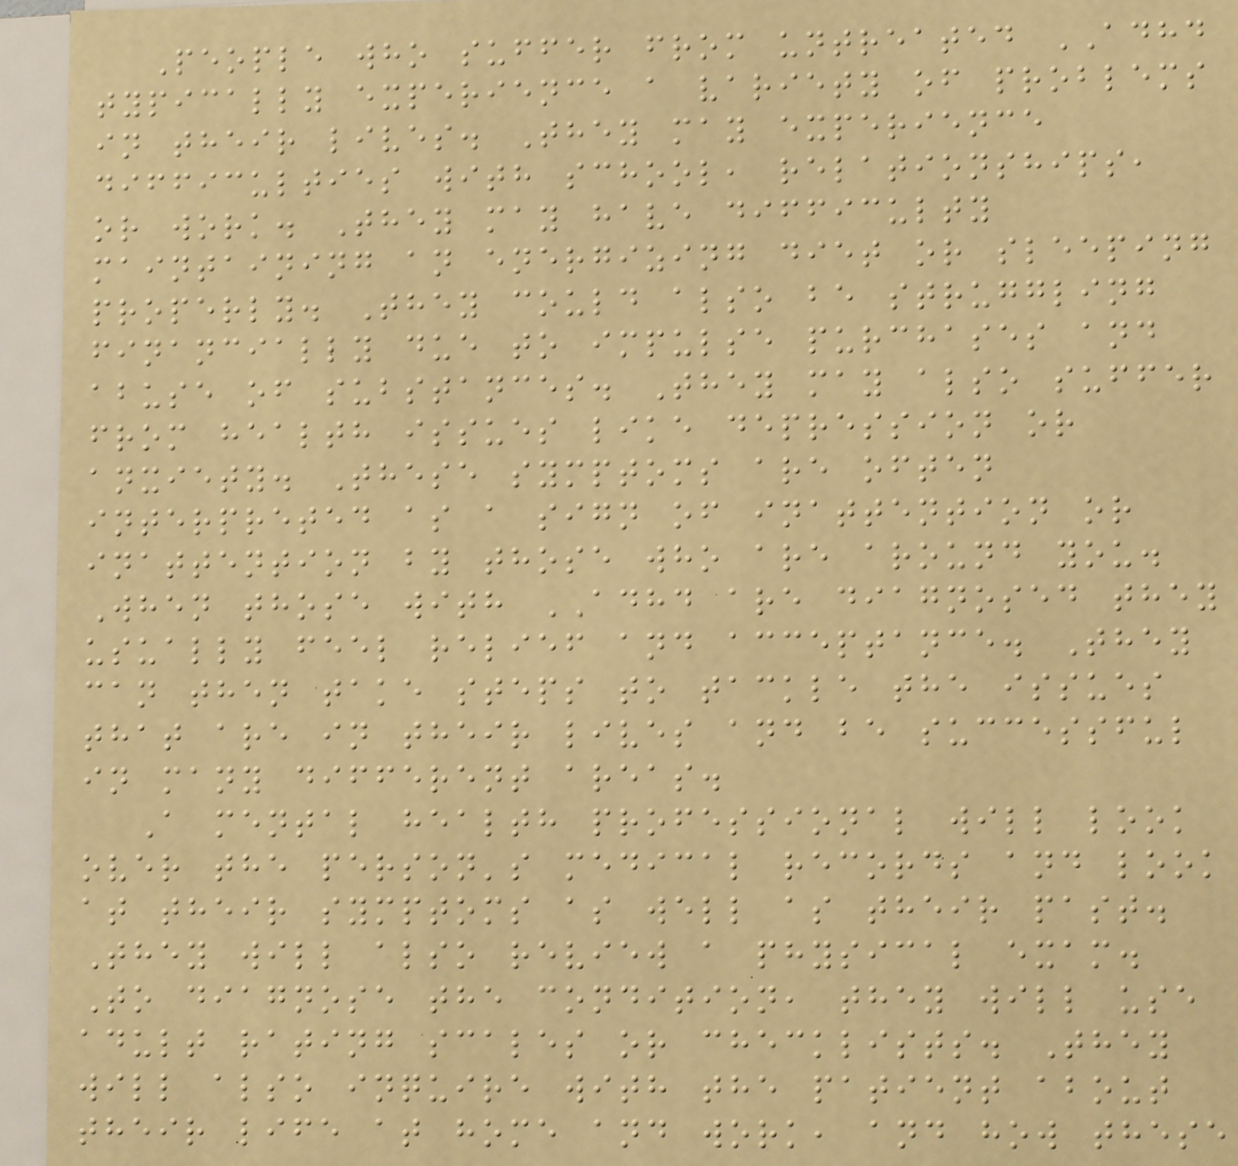People who suffer from untreated ADHD
typically experience a variety of problems
in their lives. They may experience
difficulties with school, relationships,
or work. They may have difficulty
maintaining an energizing diet or sleeping
properly. They could also be struggling
financially due to impulse purchases and
abuse of substances. They may also suffer
from health issues like depression or
anxiety. These symptoms are often
interpreted as a sign of inattention or
inattention by those who are around you.
When those with ADHD are diagnosed they
usually feel relief and acceptance. They
can then take steps to tackle the issues
that are in their lives and be successful
in many different areas.
A mental health professional will look
over the person's medical records and look
at their symptoms as well as their past.
They will also review a physical exam.
To diagnose the condition, they will use
adult rating scales or checklists. They
will also inquire with the patient about
their life at home and work, and how these
